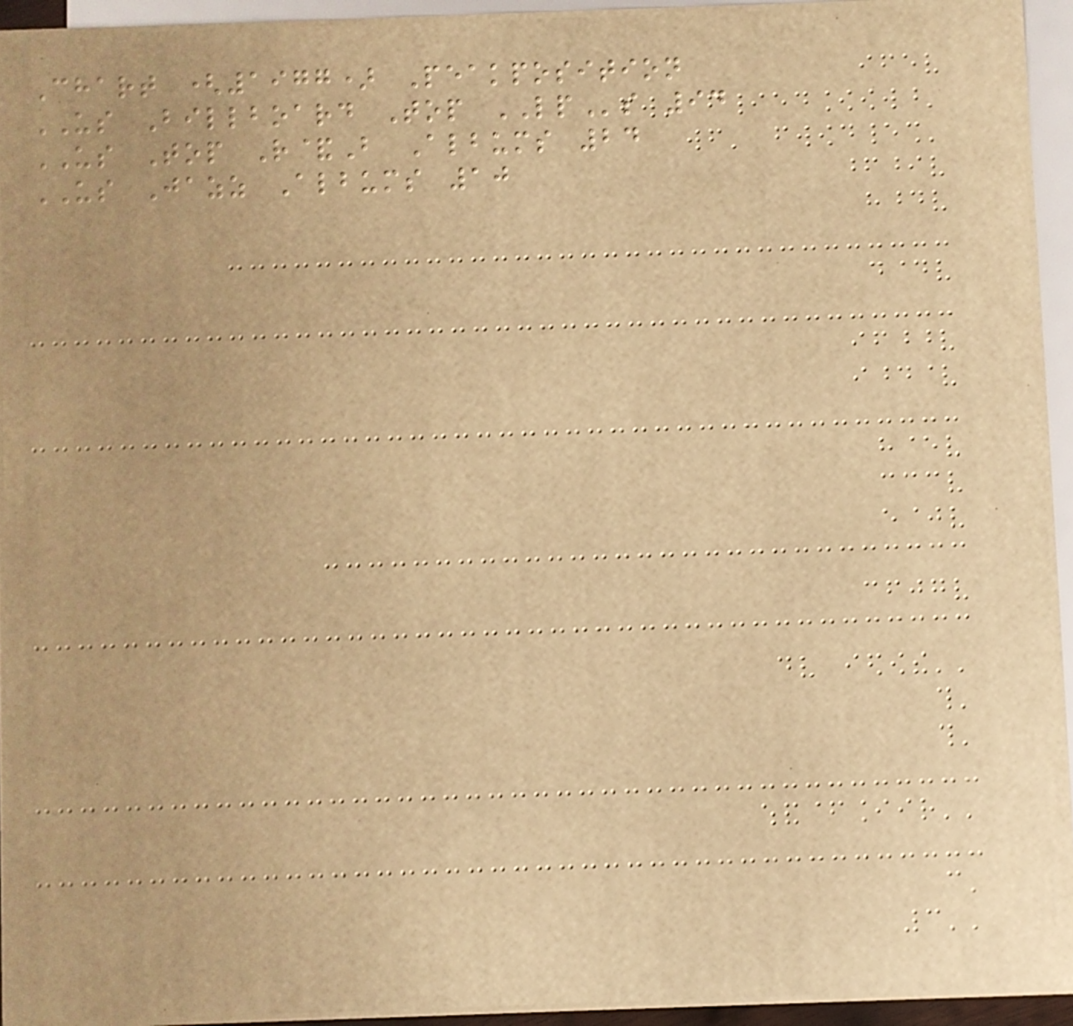Chart (1977) Peakposition
US Billboard Top LPs 94
US Top R&B Albums 24
US Jazz Albums 10
